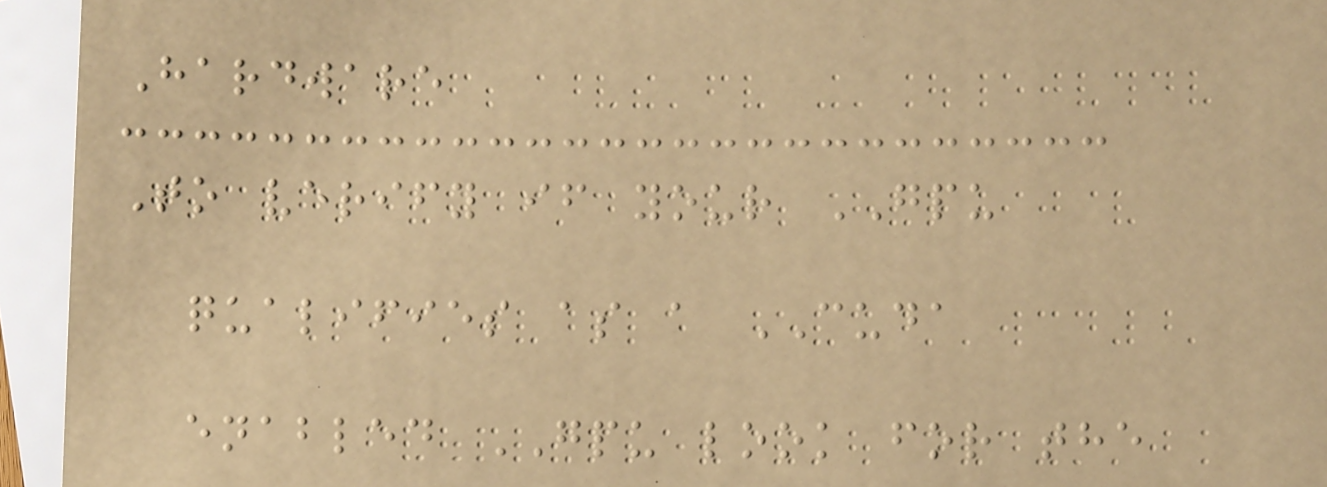Hardware
To verify if your GPU
qualifies as a CUDA
enabled GPU look for the
